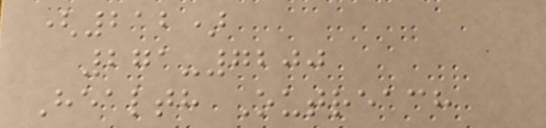(212)
271-7200
Health Outreach
